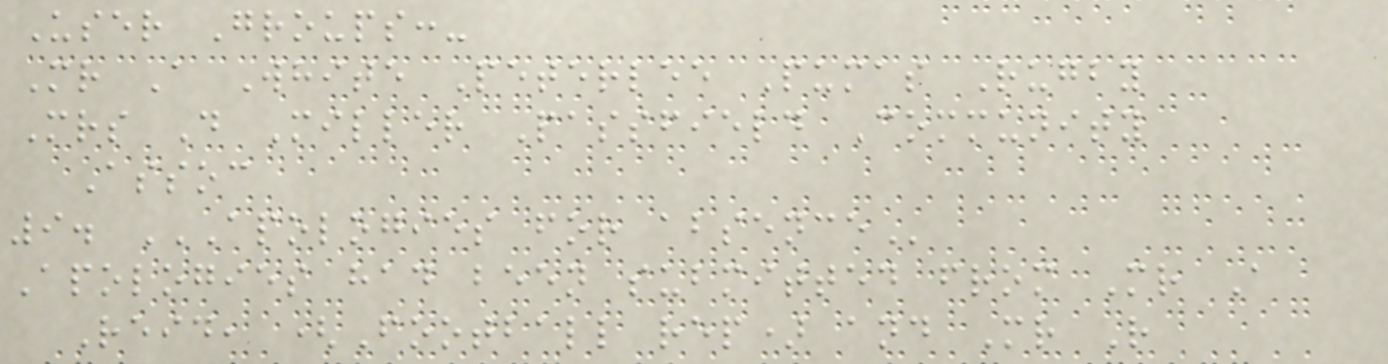User Groups:-
Mr A White Peterlee Pumas Rugby
Mrs D Miller Passfield Community
Assoc
9. APOLOGIES FOR ABSENCE
Apologies had been submitted from Mr A
Reid, (Football rep) and Mr R
